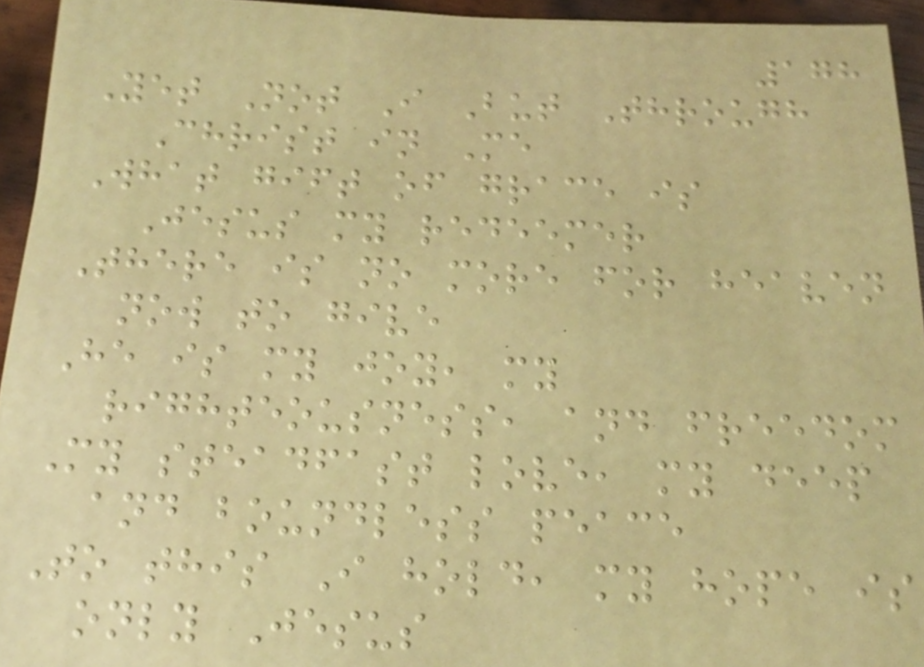178
Yet Not I But Through
Christ in Me
What gift of grace is
Jesus my redeemer
There is no more for heaven
now to give
He is my joy, my
righteousness, and freedom
My steadfast love, my deep
and boundless peace
To this I hold, my hope is
only Jesus
